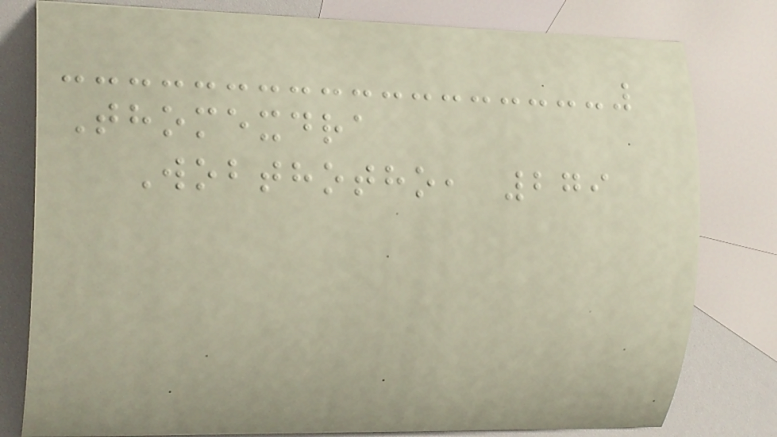Thomexdra
Wobthotho, 279
